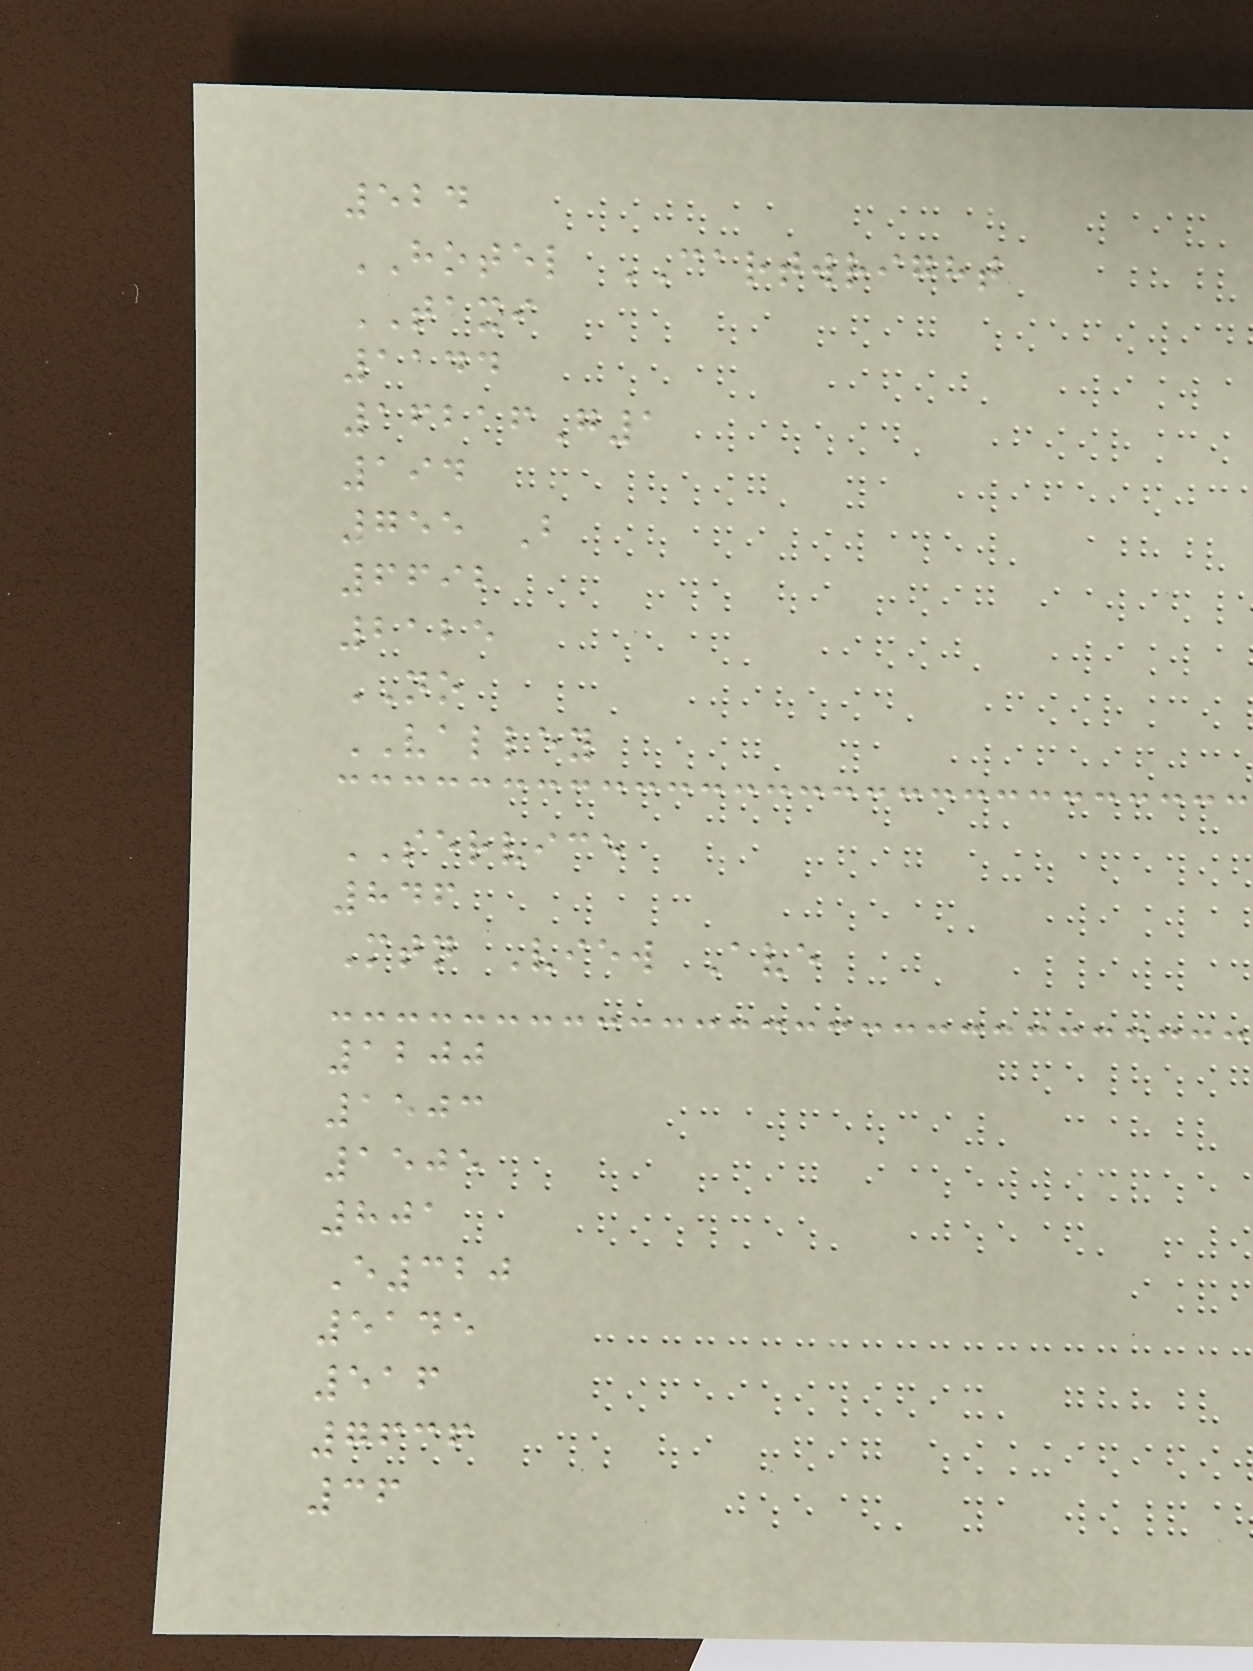524
HOTEL CARTWRIGHT
TAXI
1144
16216G1
194
755 B
6692
2125
NO
VALLEY
SERVICE
846
Mtn View Ave
1200
1503
1505
801
E320
5145
516
7636
36
